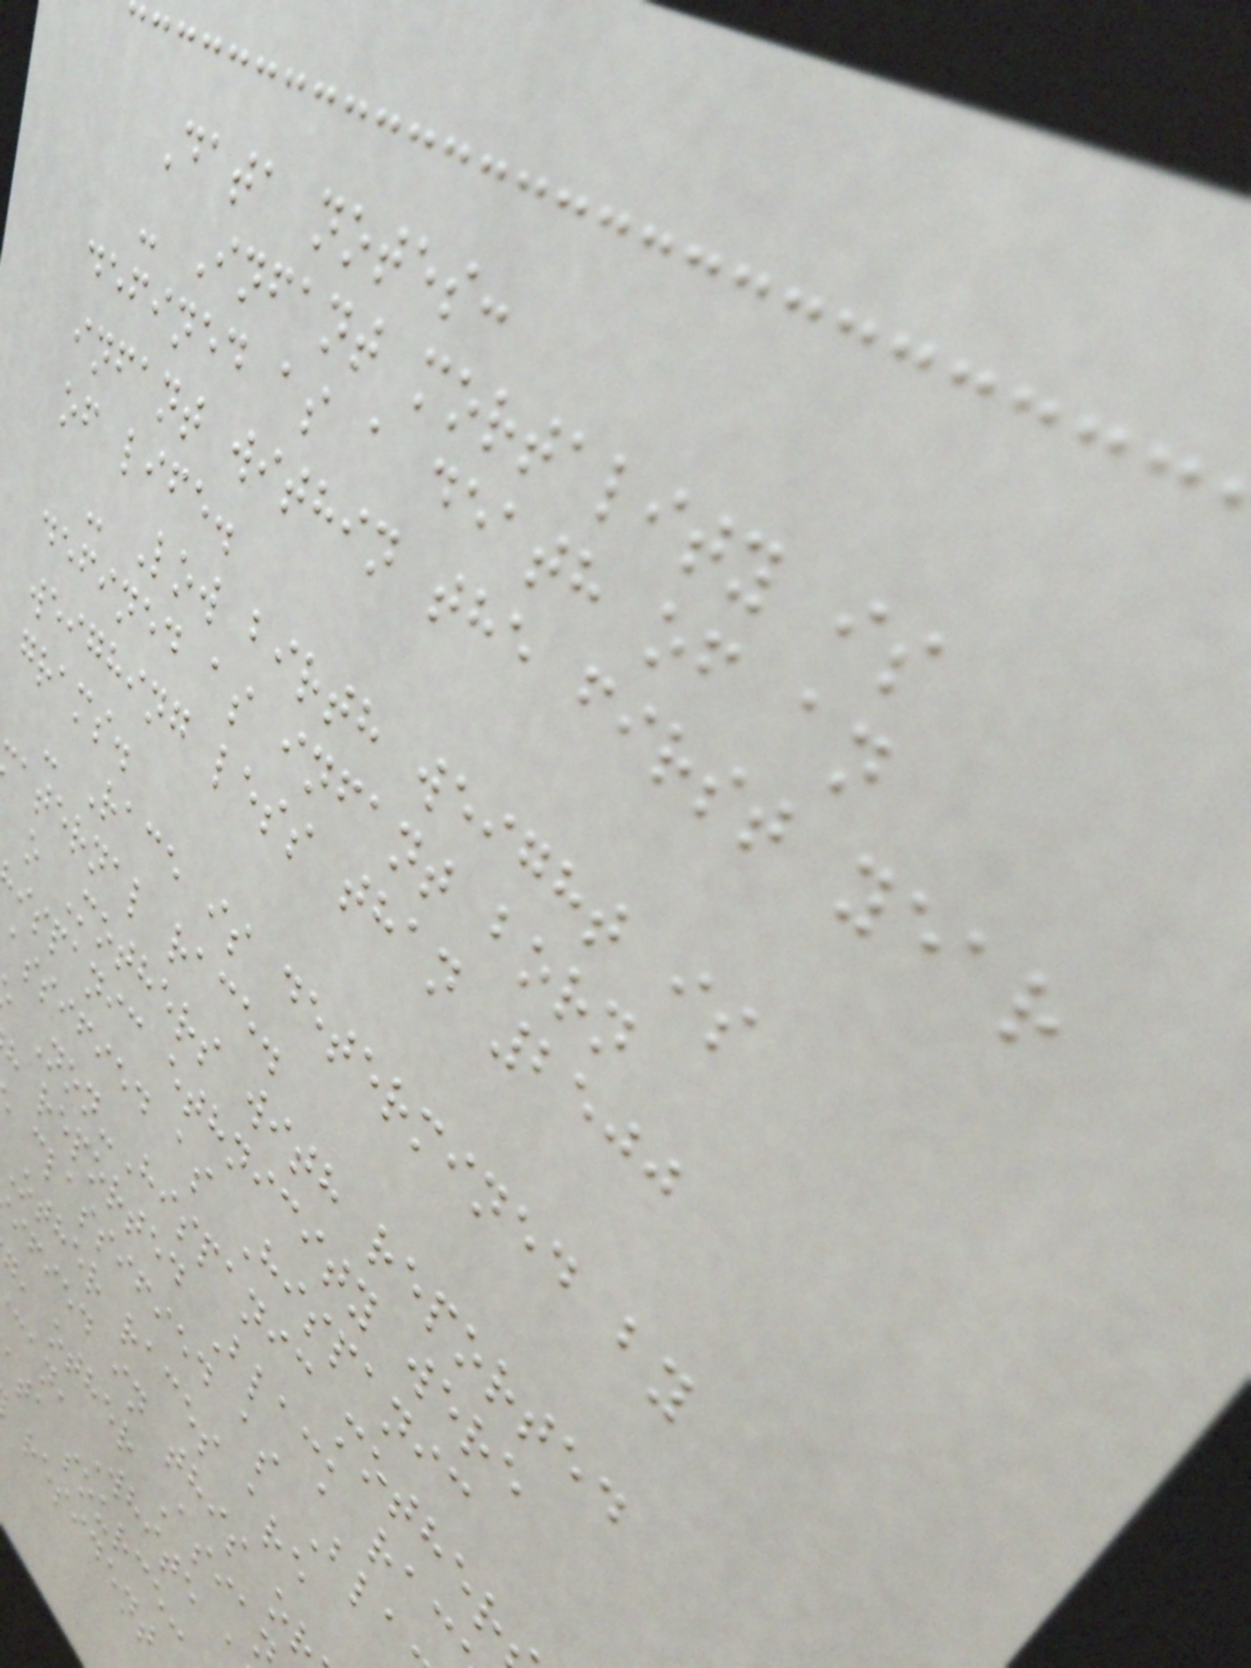Data notes:
- Infant mortality is
defined as a death of an
infant within the first year
of life.
- Low birth weight is
defined as infant born
weighing less than 2500
grams.
- Race is determined by
aternal race.
o Mothers with reported
ispanic ethnicity were
assified as Hispanic
Non-Hispanic mother
h reported Black rac
classified as Bla
Other races are
ified in this o
, other Asia
can, White
ta source:
resident
